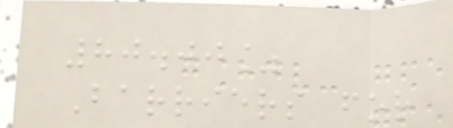80.00%
Barriers for
